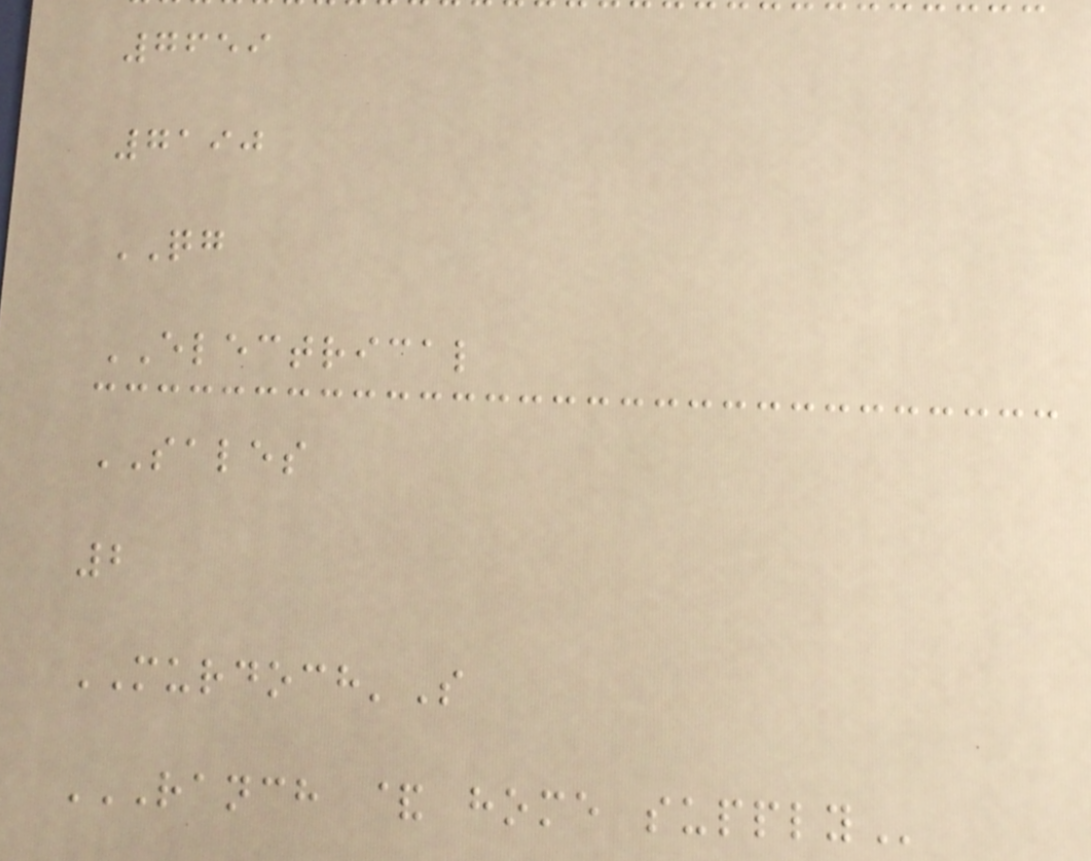7659
7190
QG
ELECTRICAL
SALES
2
MURDOCH'S
RANCH & HOME SUPPLY
